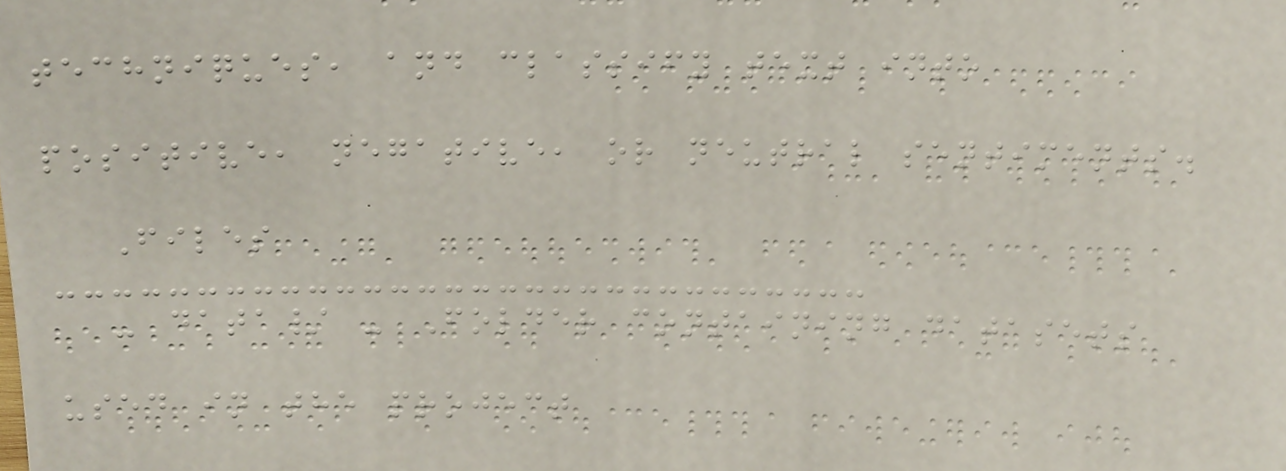techniques, and classify text into
positive, negative, or neutral sentiments.
Files
- data/ - Folder containing datasets
used in the project
